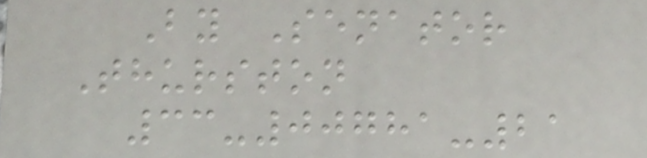By Senator
Thurston
33-00781-21
